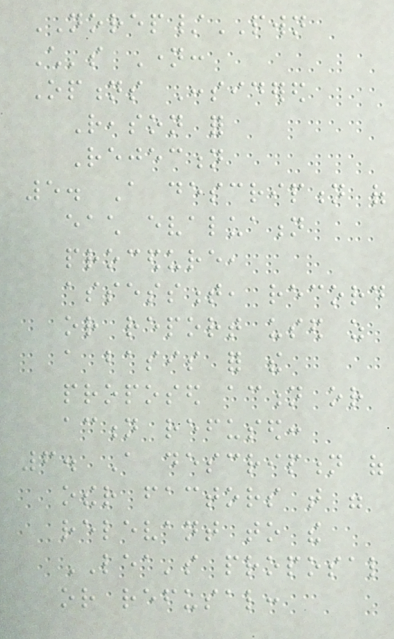NOREP/PWN
Child's Name:
Options Considered
Reason for
Rejection
5. A description of
each evaluation
procedure,
assessment, record
or report used as
a basis for the
proposed action or
action refused:
6. A description of
other factors that were
relevant to the
LEA's proposal
or refusal:
